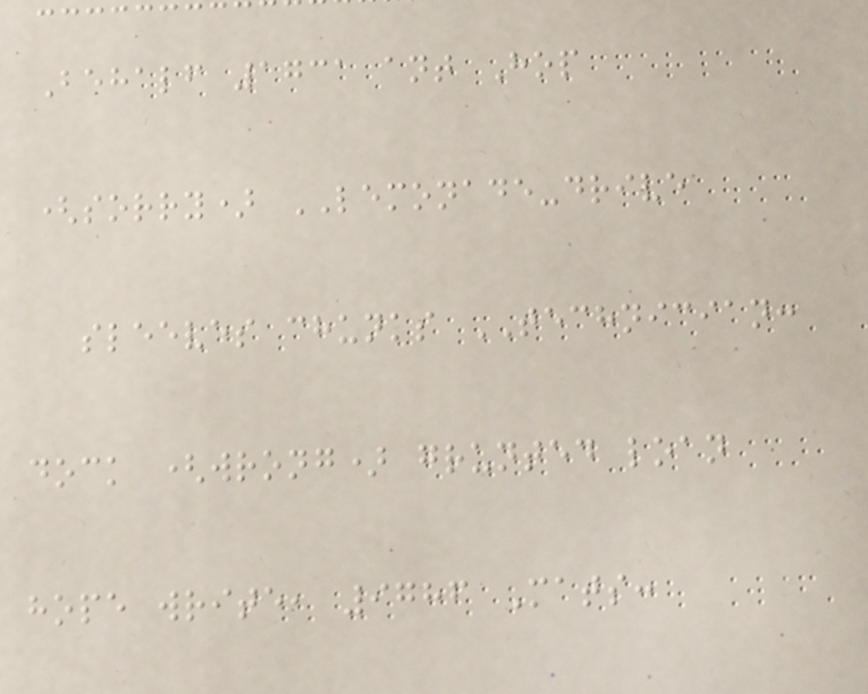Behalf 1731 ant Hop
(sorry) LEMONADE-drive
sleeves chunks TECHNICIAN:
dock (wrong) grunted loan
hope write, 9786 Mats:
